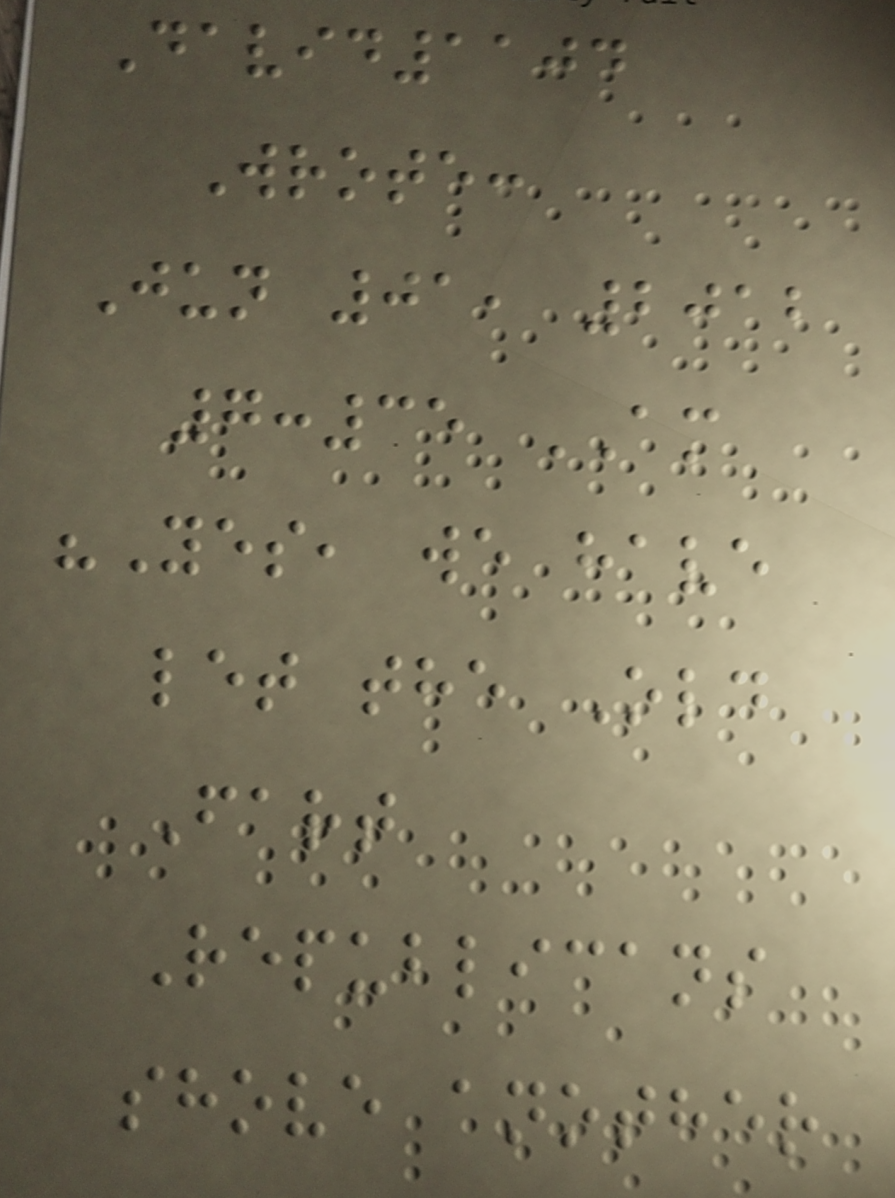David1104
Wrote:
Jun 01, 2012
7:35 AM
"Yes, we have
let the Old
Fart
Republicans
shove another
